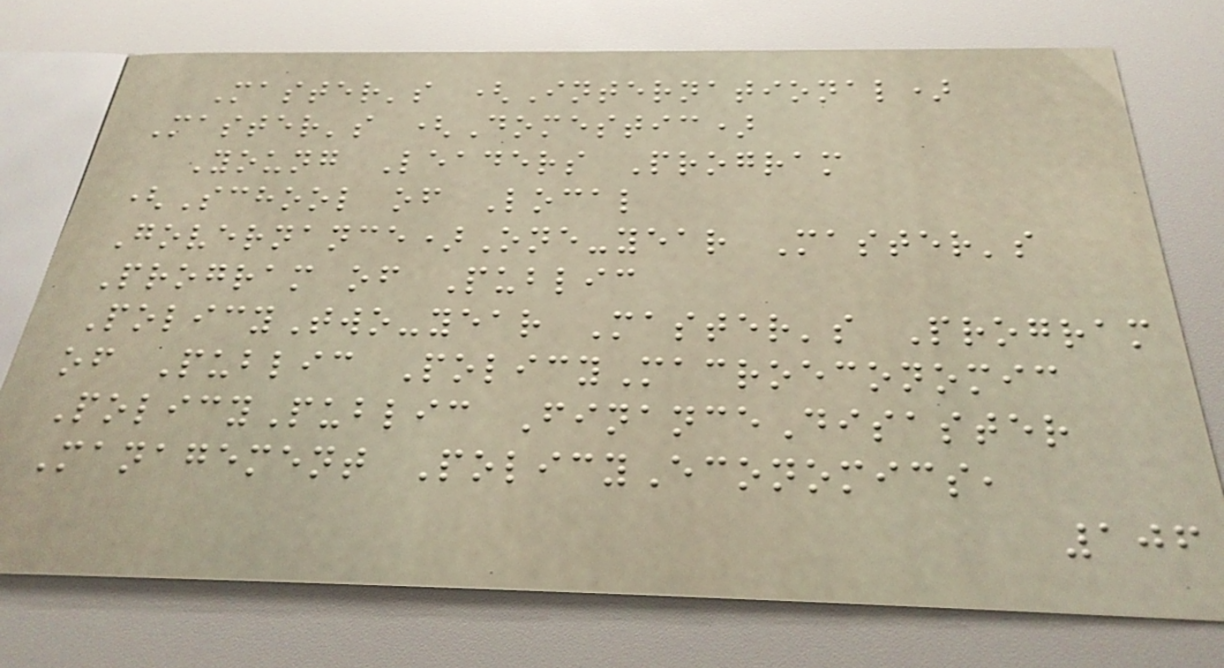Master's (International)
Master's (Domestic)
Young Leaders Program
(School of Local
Governance)One-year Master's
Program of Public
PolicyTwo-year Master's Program
of Public PolicyMacroeconomic
PolicyPublic FinanceDisaster
Management PolicyEconomics,
106
